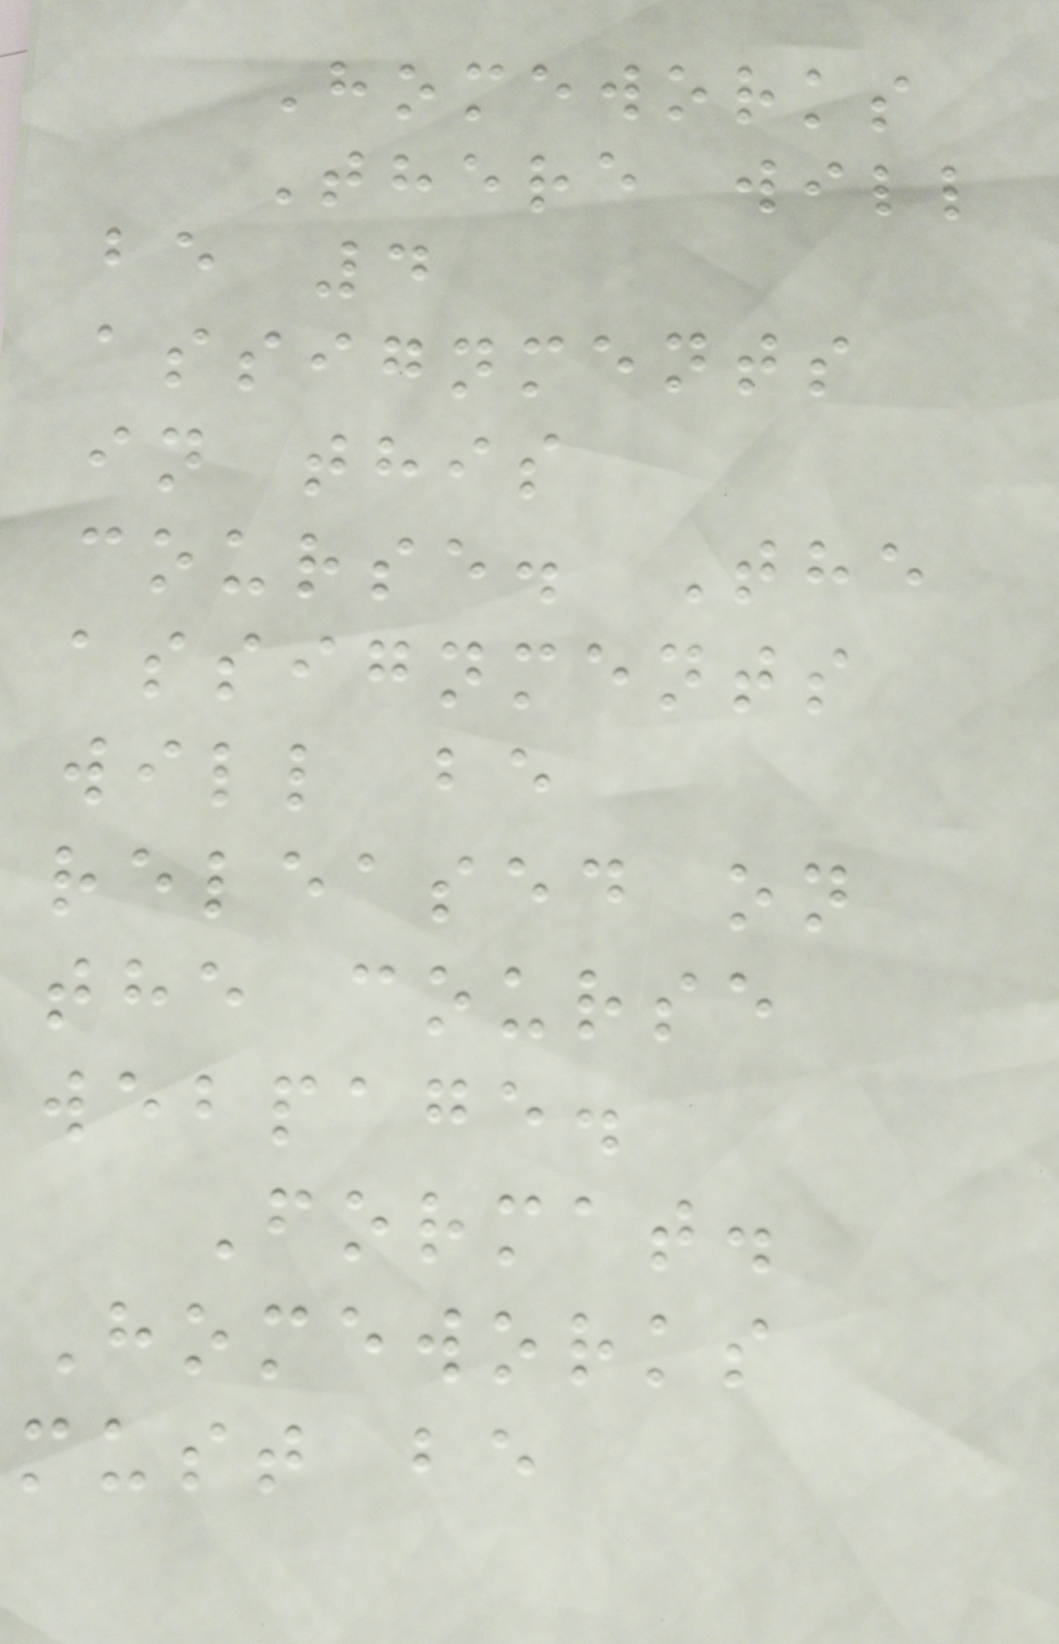Homeworks
There will
be 4
assignments
in this
course. The
assignments
will be
released on
the course
webpage.
Format.
Homeworks
must be
